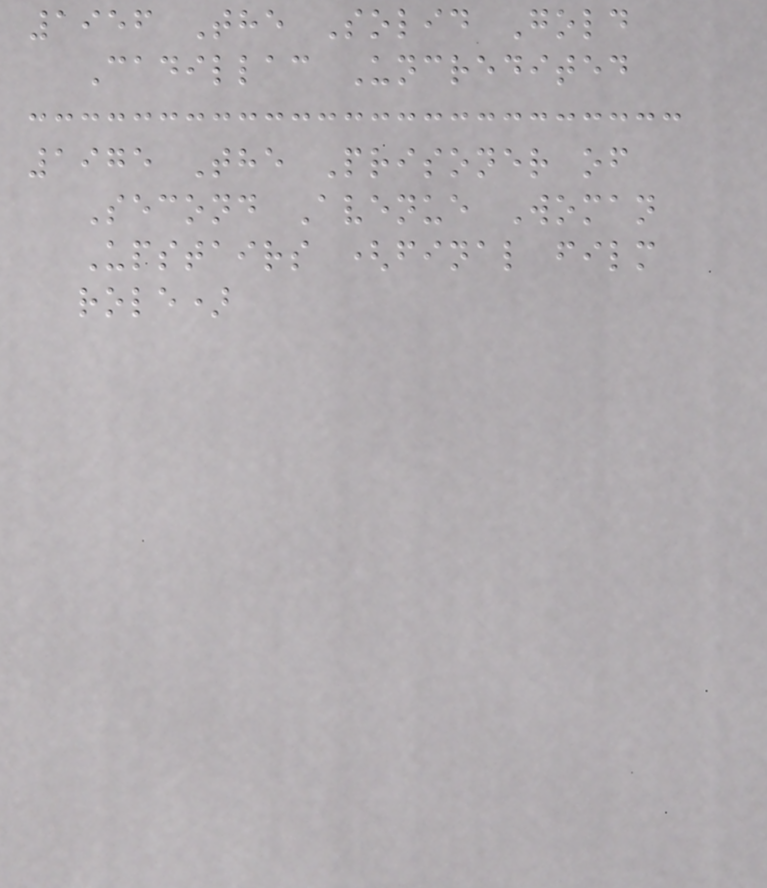1956 The Solid Gold
Cadillac Uncredited
1975 The Prisoner of
Second Avenue Woman
Upstairs (final film
role)
